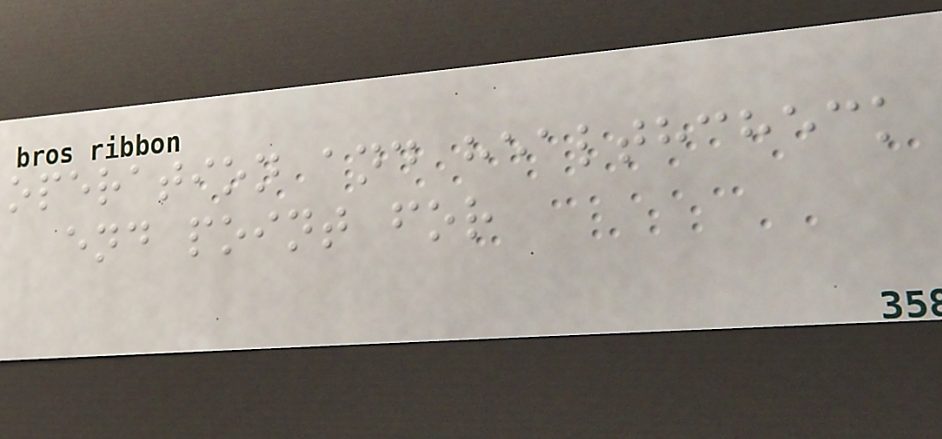operation and healthcheck
end point for
